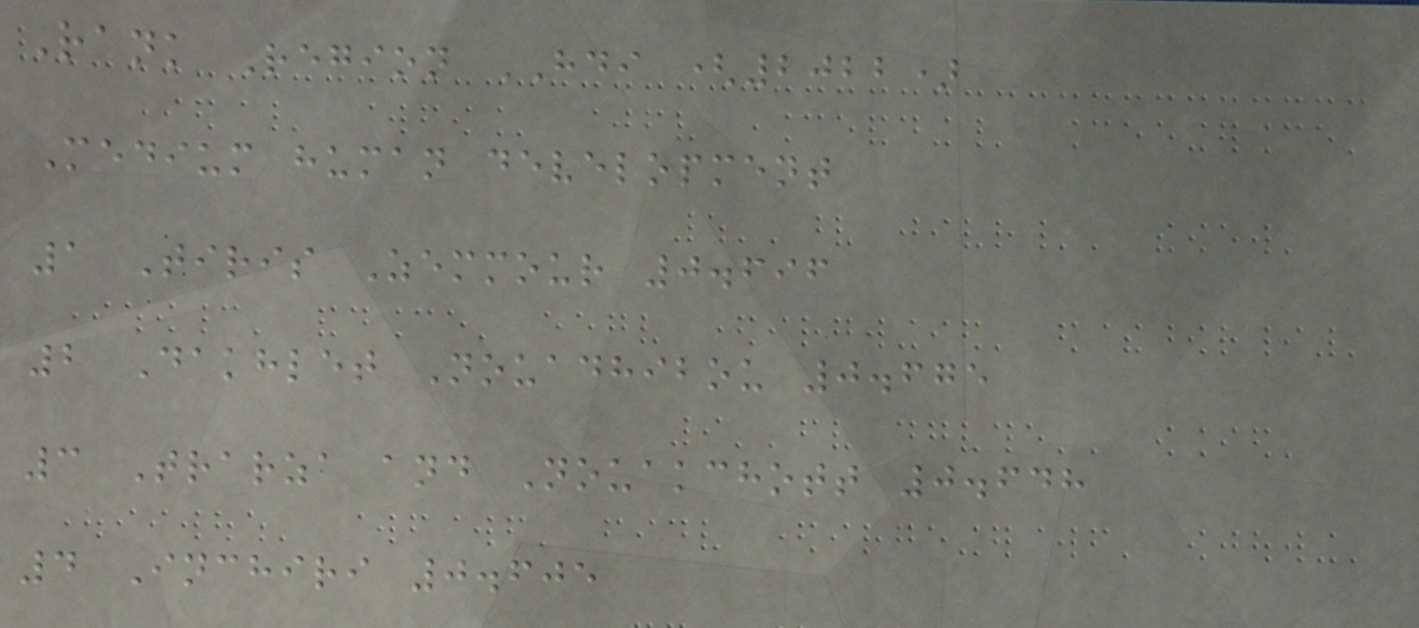Rank Region HDI (2022)
Medium human development
1 Tiris Zemmour 0.696
2 Dakhlet Nouadhibou 0.675
3 Trarza and Nouakchott 0.648
4 Inchiri 0.605
